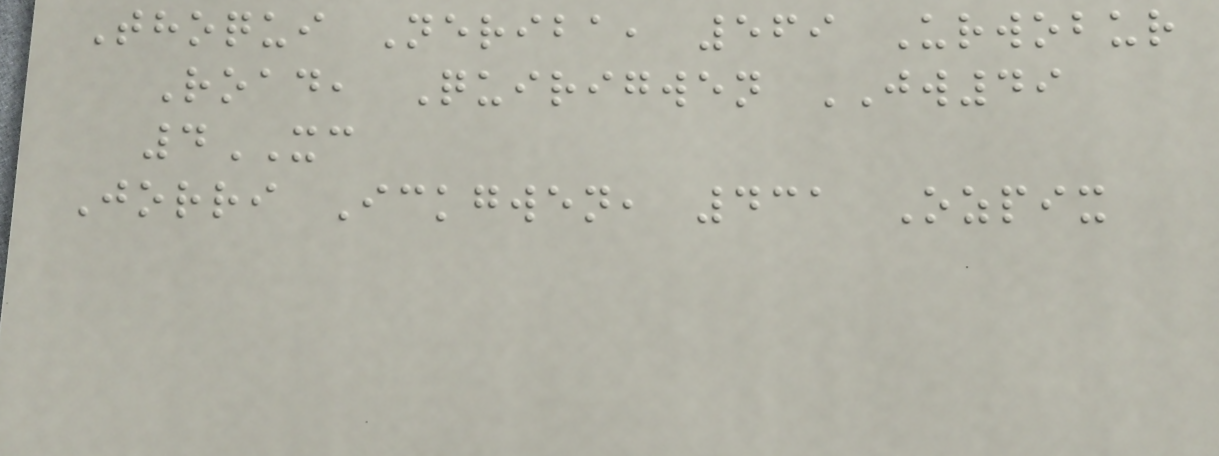Thoqui Neriba, 569 Urwobur
Road, Quirigwen JW49
4XC
Jorri Ickgwen, 431 Ozpix
